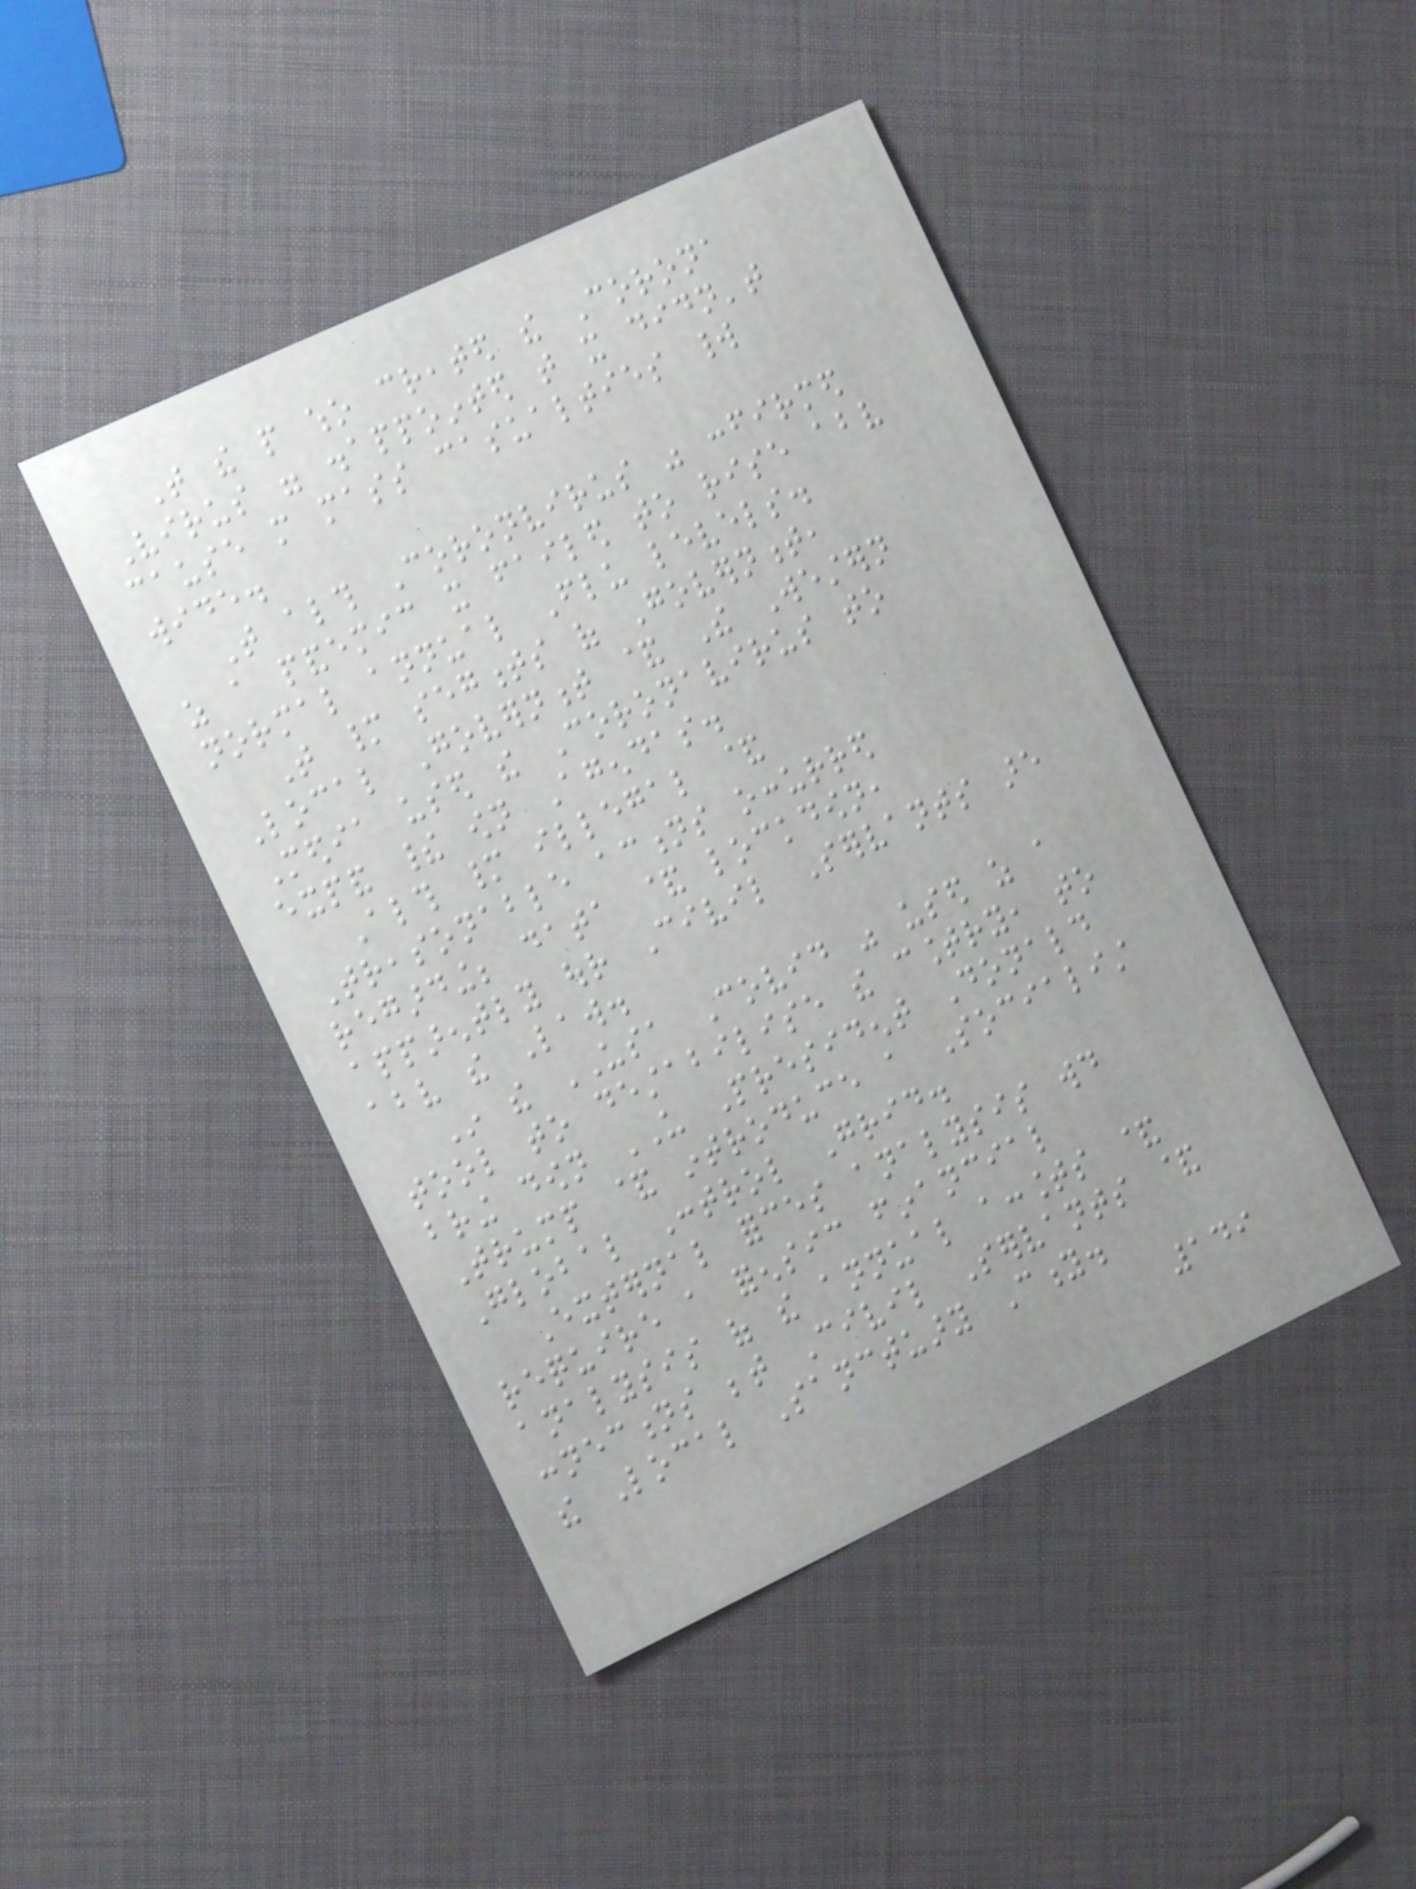That the people who created the Corona
Virus were disappointed that it didn't
cause more mass casualties world
wide.
That although Coronvirus was confirmed
as a pandemic it failed to rise above
normal annual Flu levels.
That many segments of Government,
Local Government & The Western
Media used the Coronavirus to
expand their own Agendas.
Although many illegal &
Treasonable actions occurred
regarding; data & lockdown,
apparently our Civil Servants are
above the Law.
In the USA Covid was used as a
tool to destabilise the country, to
bring down US President Donald
Trump & introduce a Socialist
Global Control Grid.
External forces analysis would
require a forensic financial
analysis of the annual accounts &
connections between Civil Servants &
the Local Sanctuary City.
149
